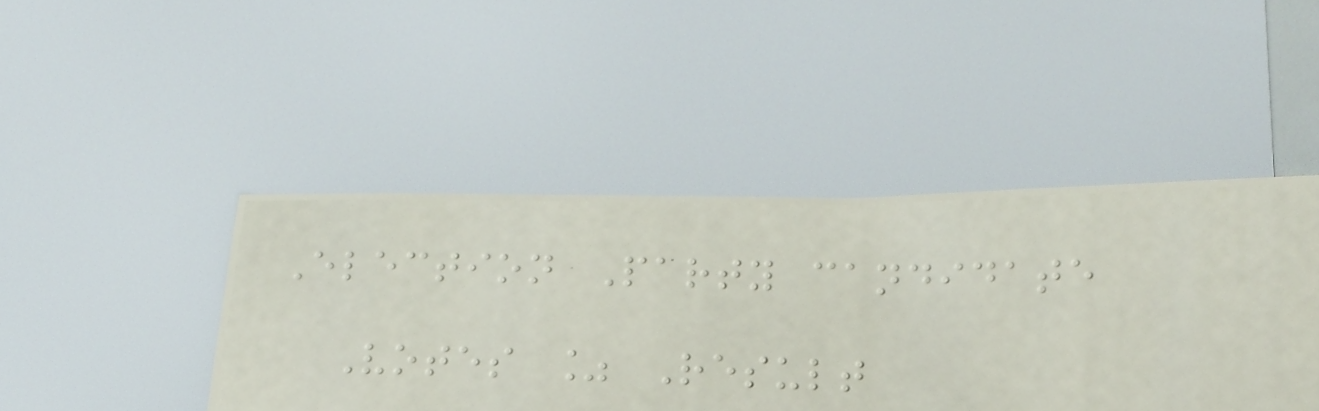Election Party candidate
Votes % Result
